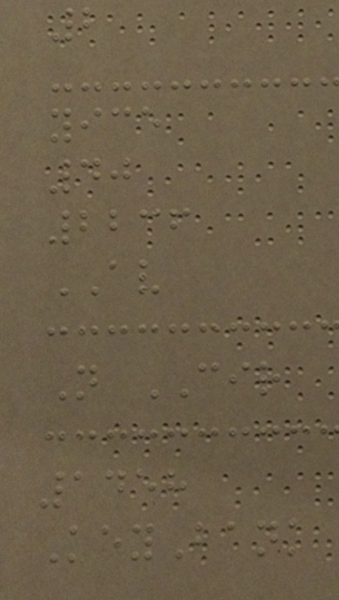2
yice
40
2236
AV
N CIR
1458
KeyBank
